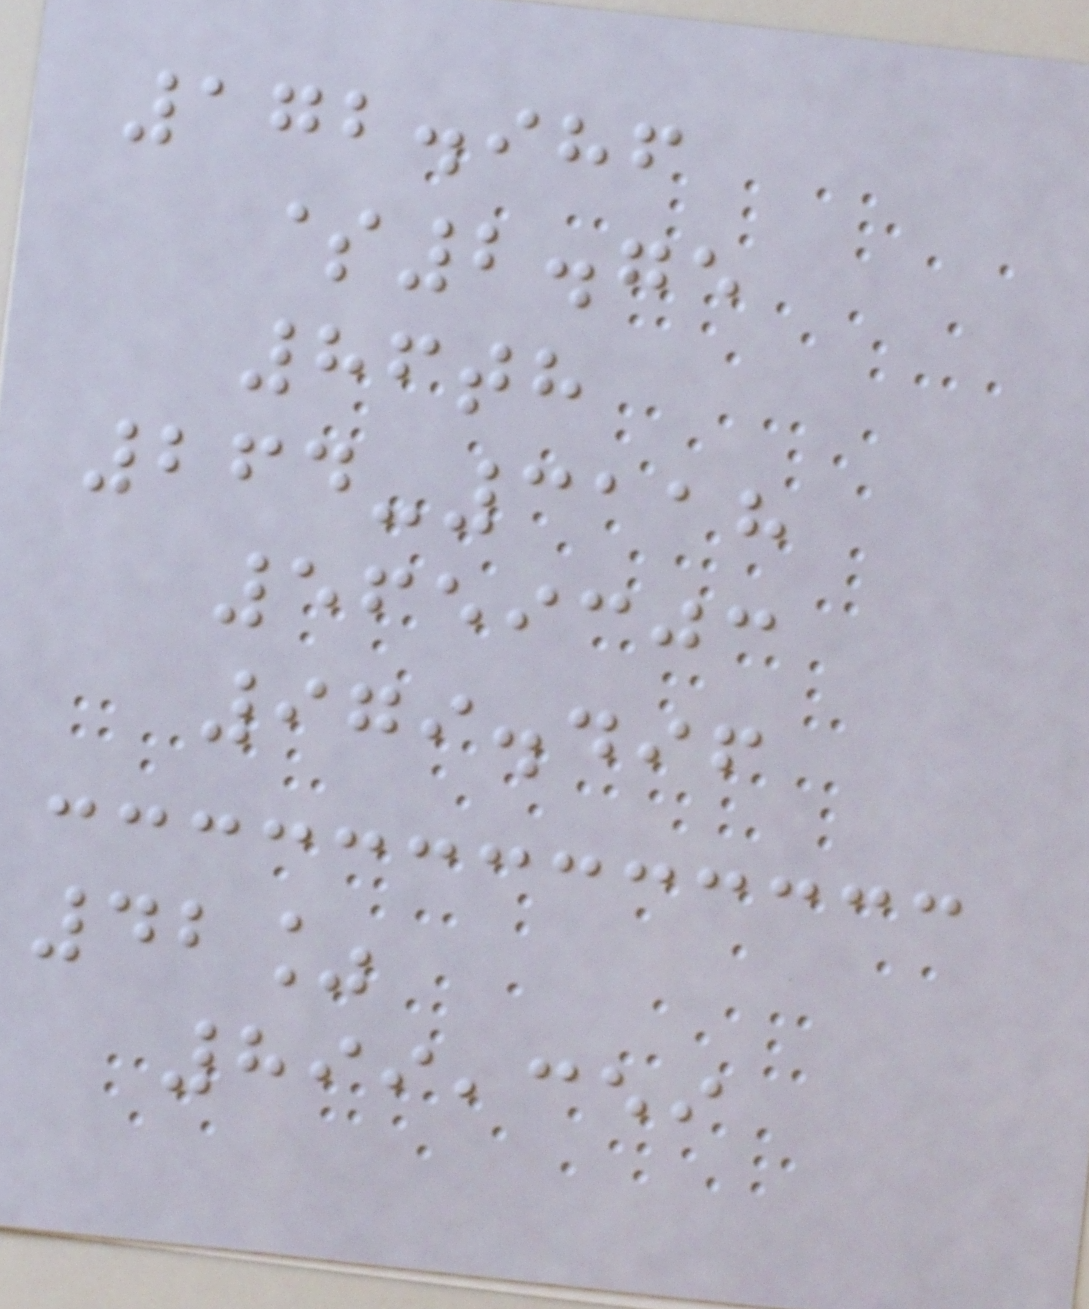172.986
$2.75
86th
264-3118
5659303
979.496
42%
899,359
